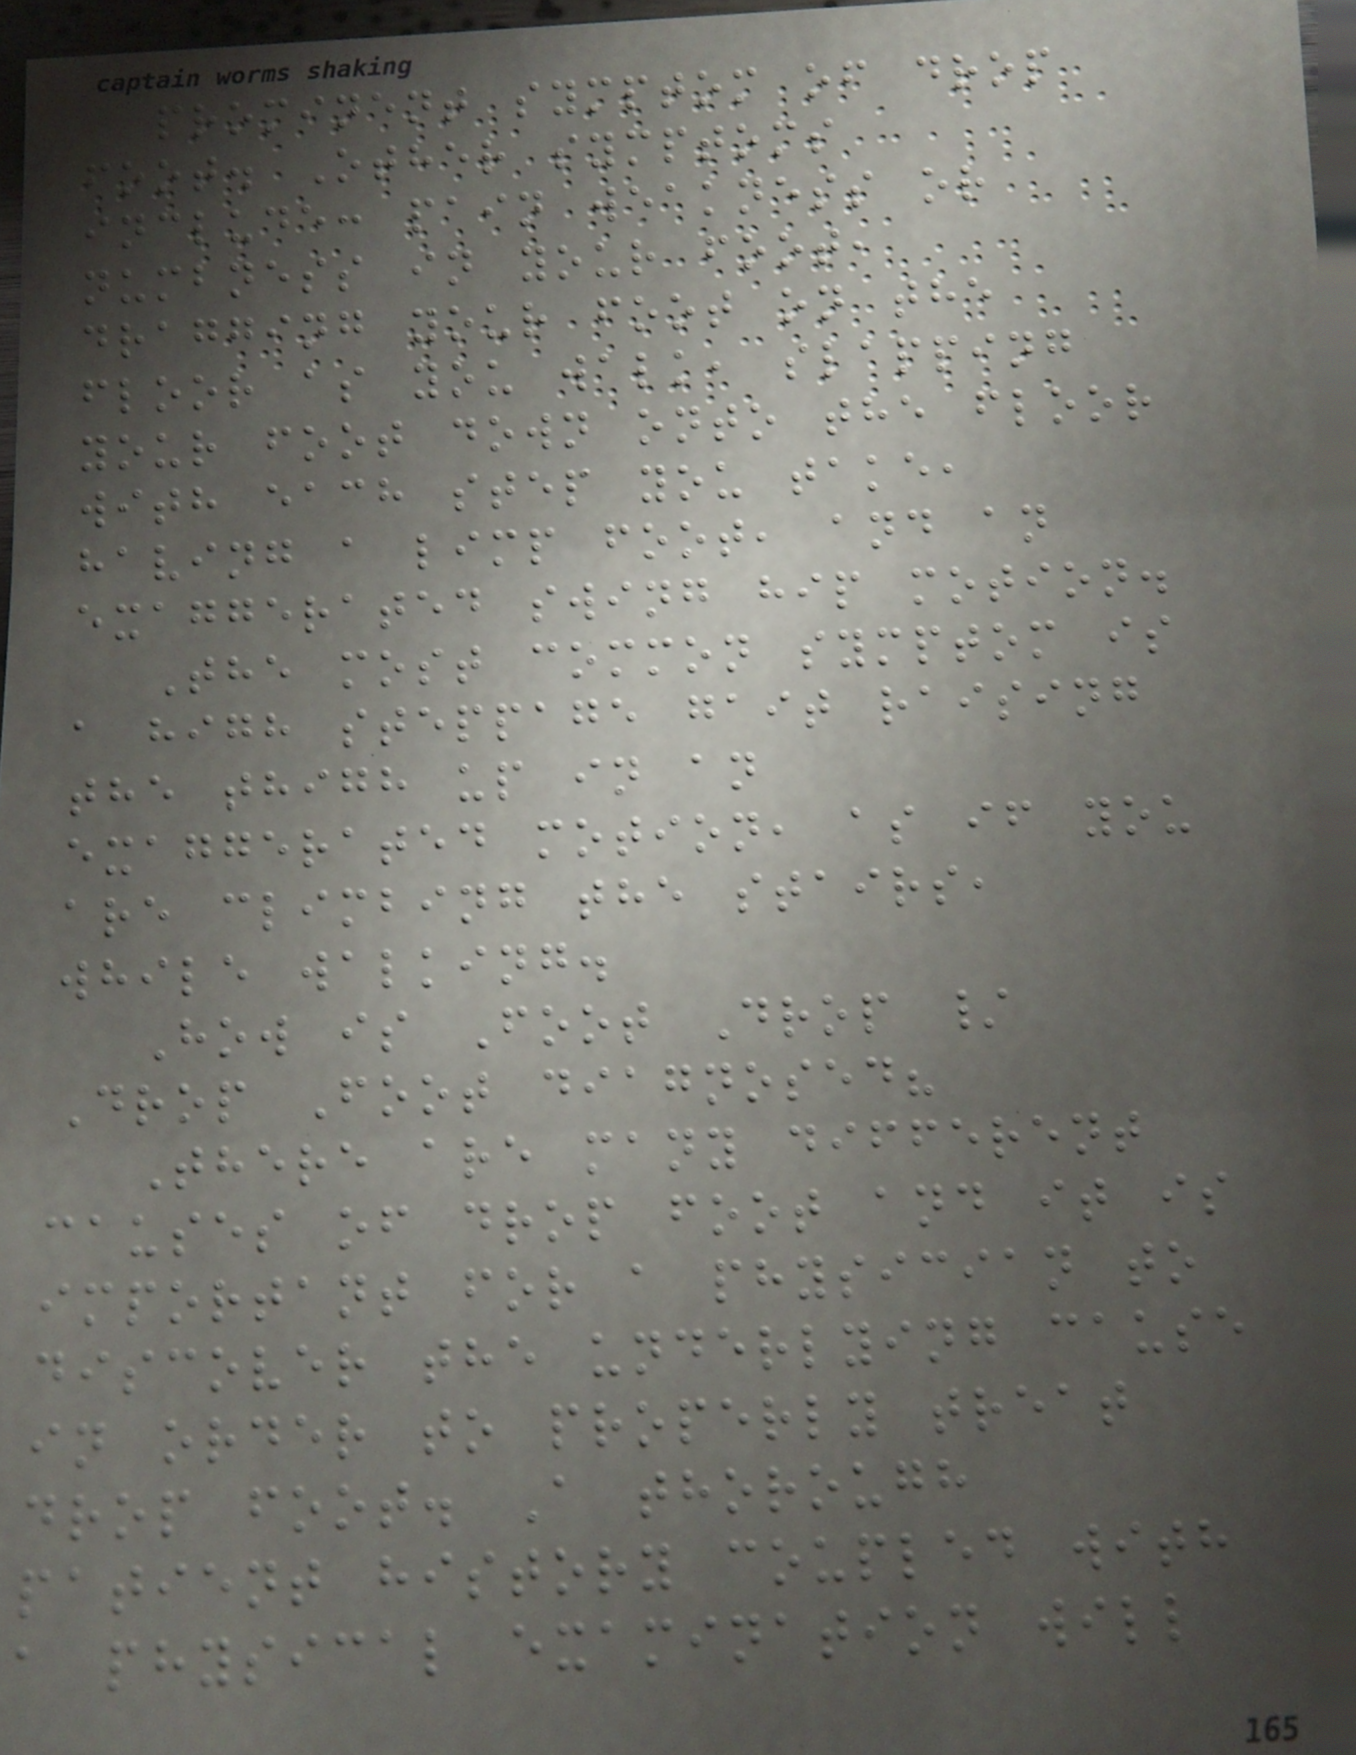prominent symptom of drop
foot. Other symptoms
include: pain weakness or
numbness in your foot,
dragging your foot on the
floor as you walk, slapping
your foot down onto the floor
with each step you take,
having a limp foot, and an
exaggerated swing hip motion.
The most common symptom is
a high steppage gait raising
the thigh up in an
exaggerated motion, as if you
are climbing the stairs,
while walking.
How is Foot Drop /
Drop Foot diagnosed?
There are many different
causes of drop foot and it is
important for a physician to
discover the underlying cause
in order to properly treat
drop foot. A thorough
patient history coupled with
a physical examination will
